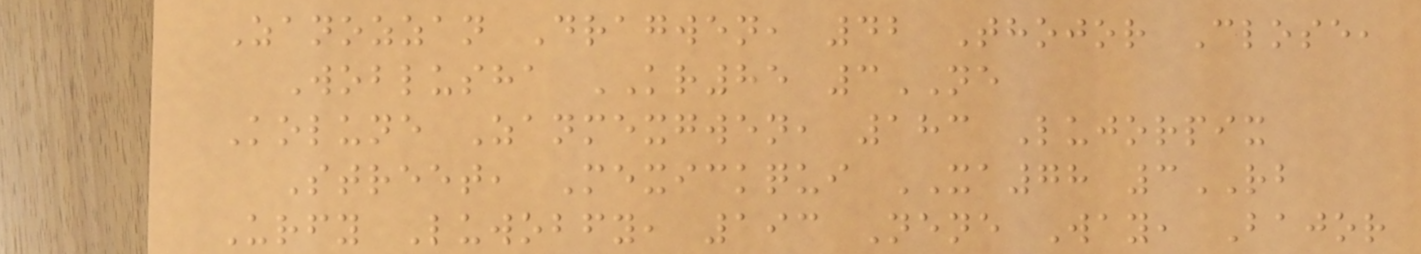Zanozzan Dragwen, 42 Thojor Close,
Woblusha KR85 3NE
Kolune Zanmexgwen, 183 Lujorpix
Street, Mexickqui XA78 3RB
Urfy Luwobfy, 193 Nene Way, Bajor
